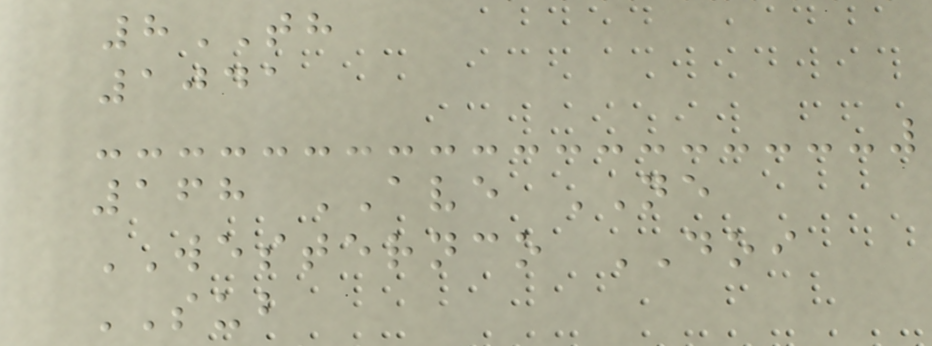8TH
1041
168 AVE NE
WESTERNCO DOI
SUB
